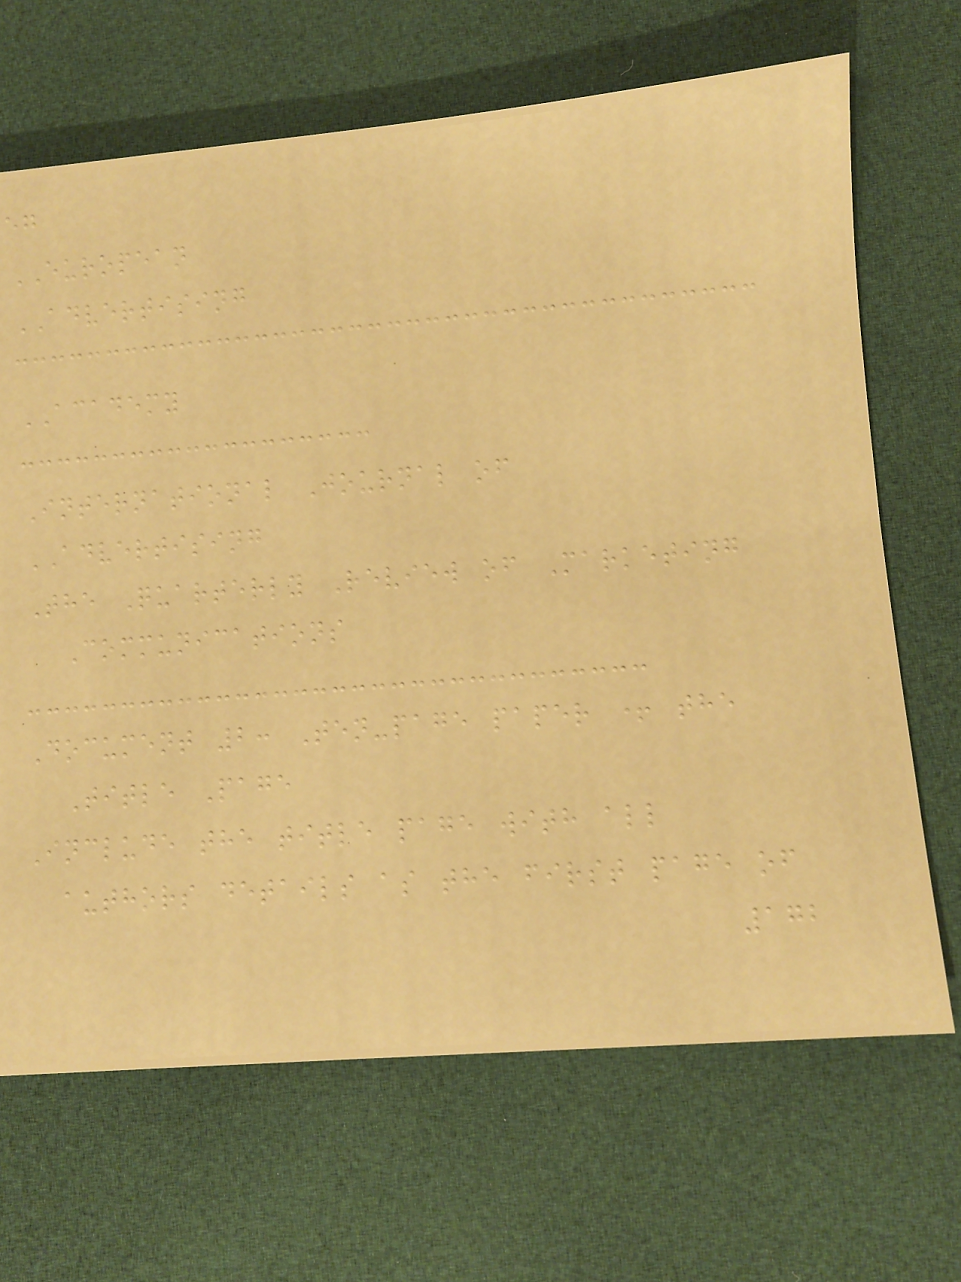eg
EUROPEAN
ADVERTISING
ACADEMY
International Journal of
ADVERTISING
The Quarterly Review of Marketing
Communications
Document 2: Ten-page paper + the
Title Page
Include the title page with all
authors details as the first page of
172
